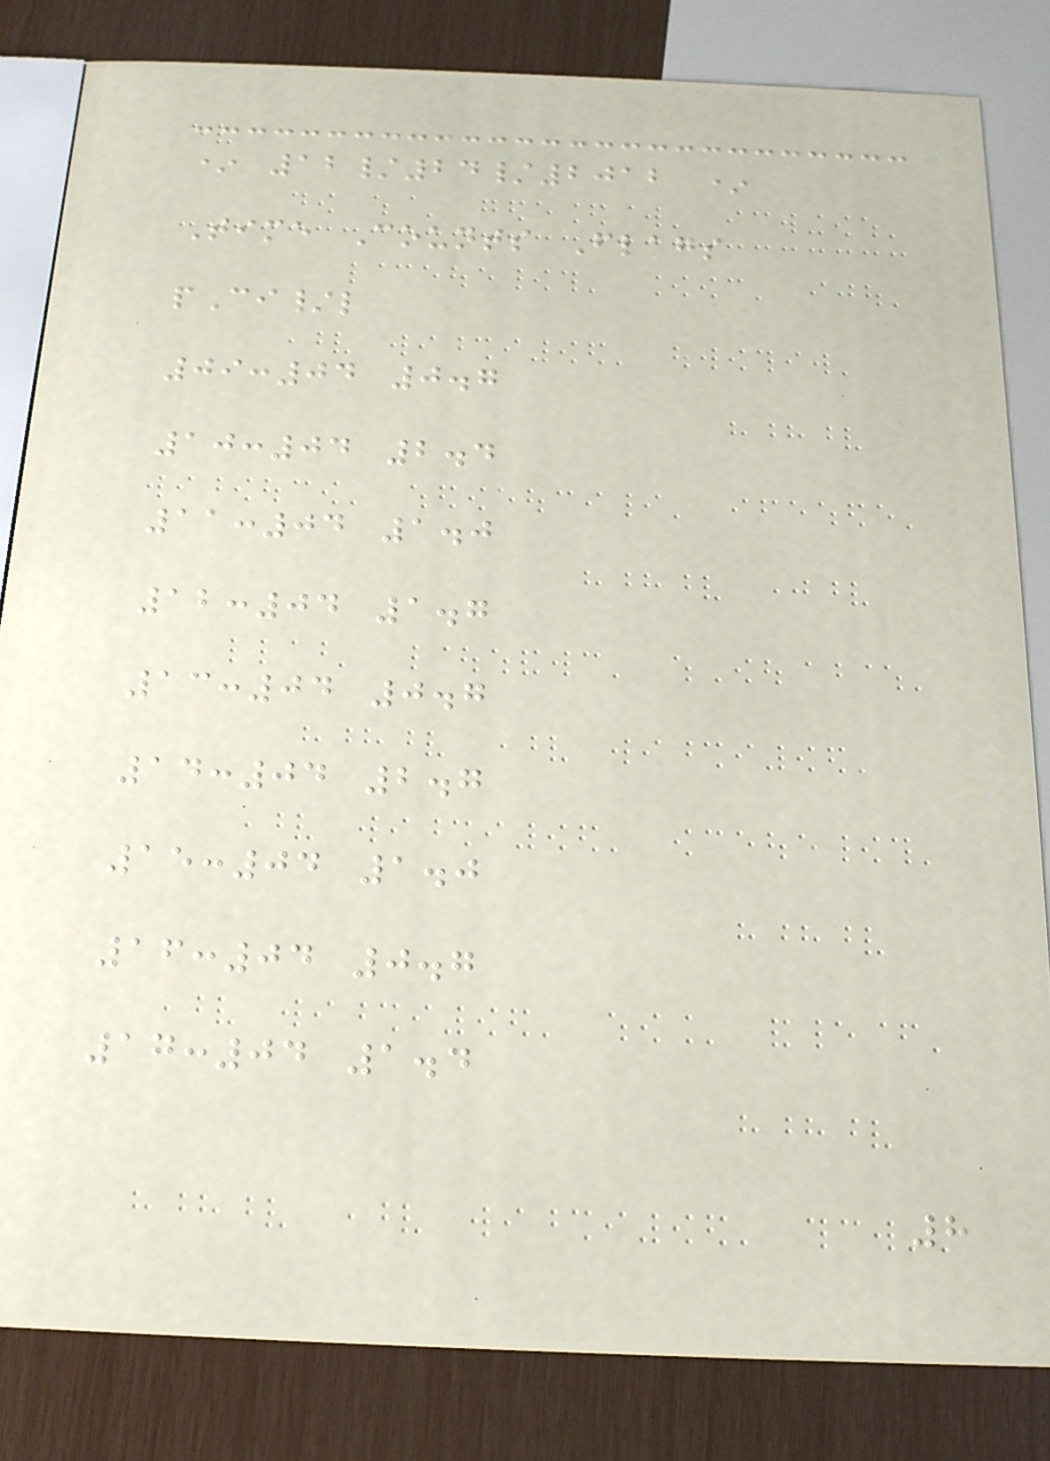* 12/24/2012 *
Time Counts Flags
pCi/l
09:04 0.7
10:04 2.4
11:04 1.0
12:04 1.7
13:04 0.7
14:04 2.7
15:04 1.0
16:04 0.7
17:04 1.4
8
